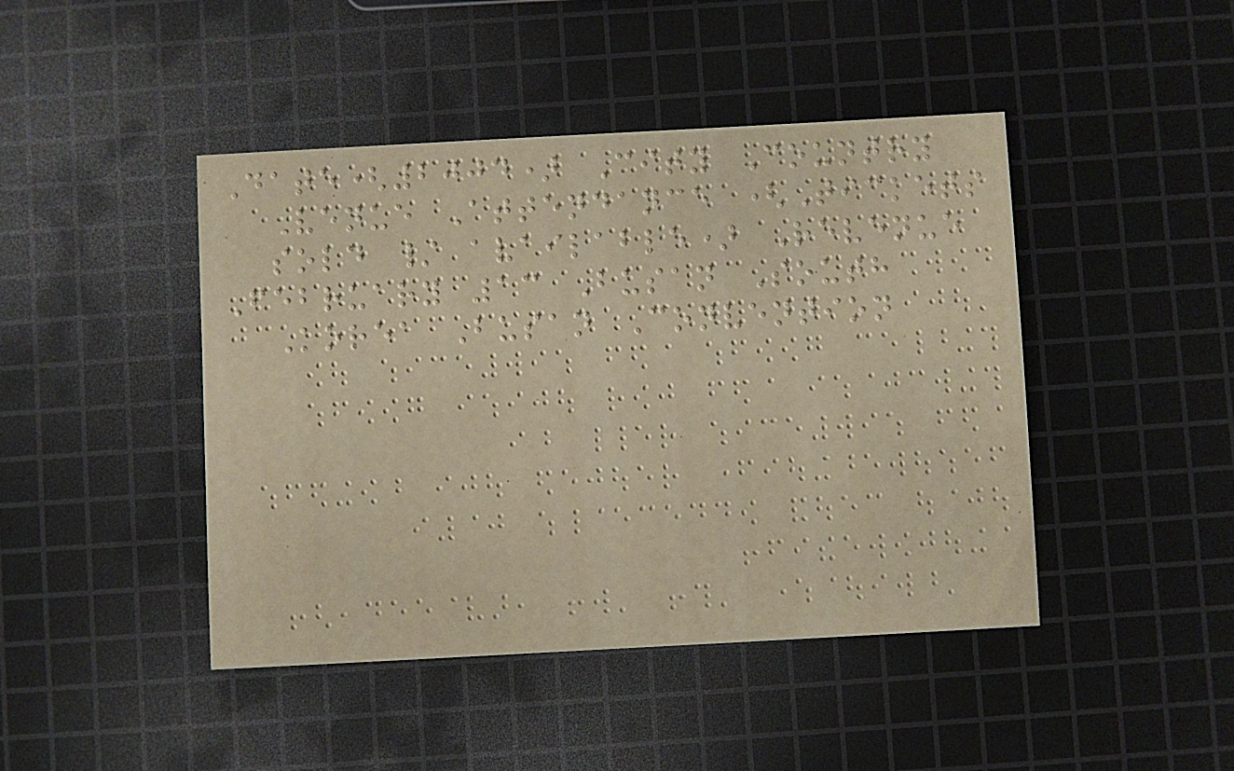Date(2004) City Country
Venue Attendance (Tickets
sold / available) Revenue
February 13 Busan South
Korea Busan Convention
